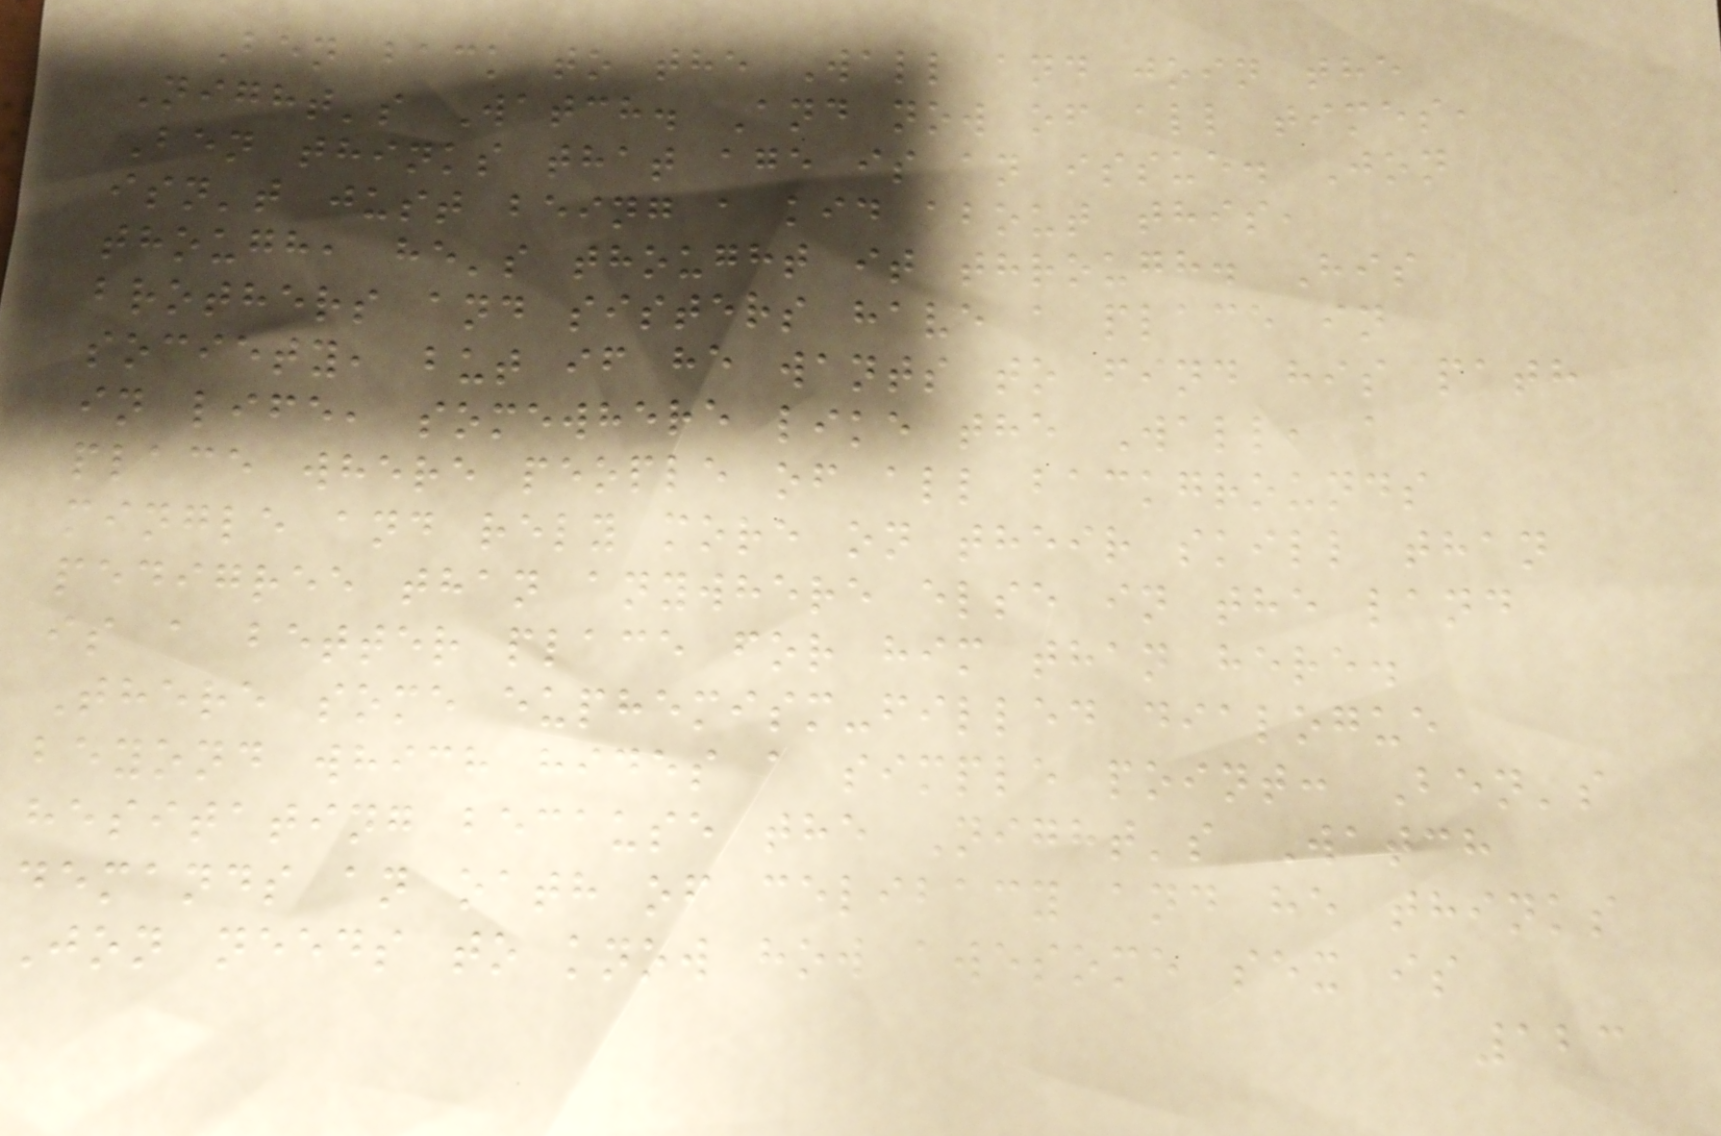Ben back to the Wall and join the
Night's Watch. And now of all times,
Ben thinks that age is an issue. Jon
isn't just being a kid about this,
though, he's thought it through. His
brothers and sisters have a place in
society, but if he wants to find his path
in life, somewhere like the Wall, a
place where people of all backgrounds
mingle and rely more on their skill than
pedigree than anywhere else in the land
is a better place for him than here.
There some euphemism-filled dialogue
beyond which hides a simple point: Ben's
hesitating because the Night's Watch
demands an oath of celibacy and he thinks
Jon needs to know how awesome sex is
123
